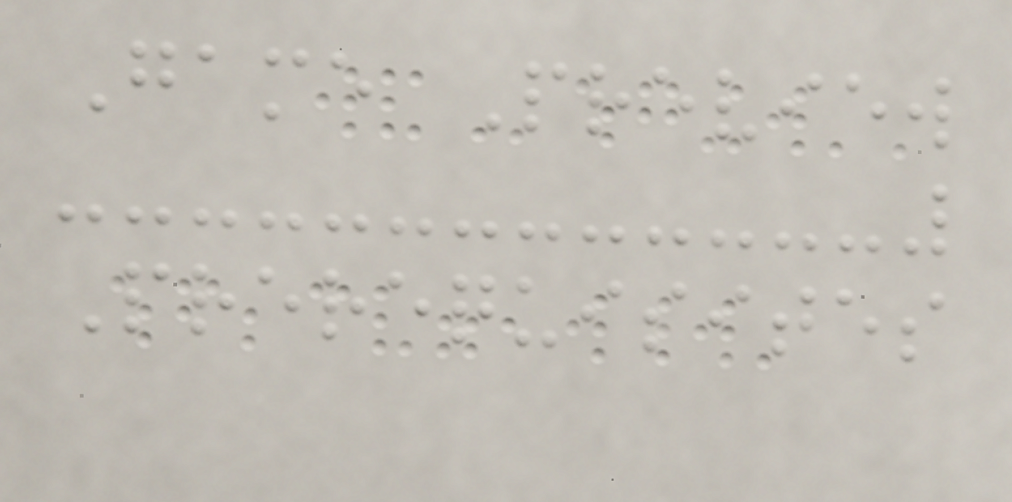Game Preview
Prerequisites
